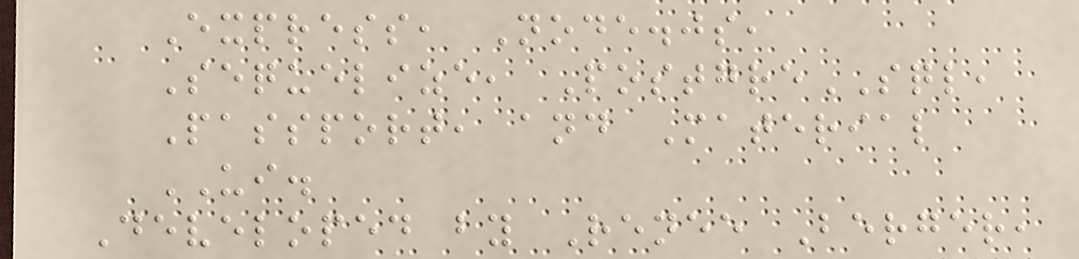Express, Node.js,
Sequelize, PostgreSQL,
Passport, and Material
UI.
Developed by Renee Berger,
